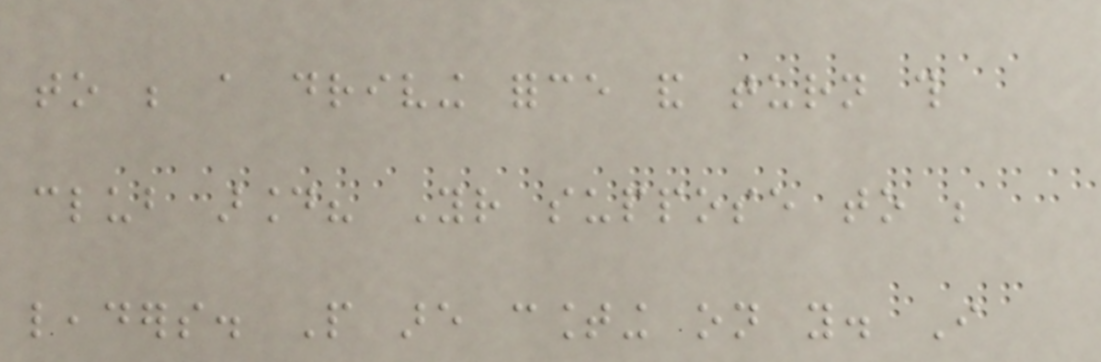to be a driving force and turn this
club around? Your suppose to be
leaders. People are counting on you. I
